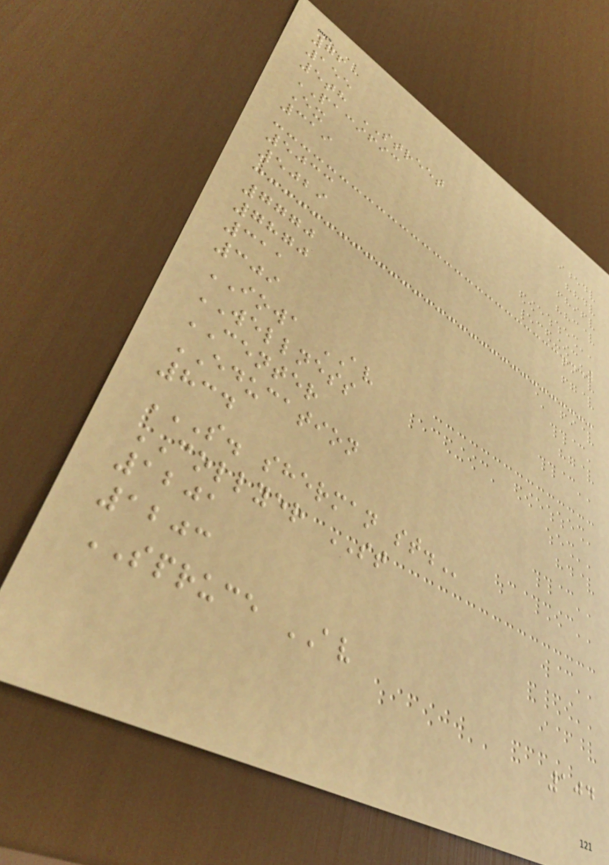76
155
5th STREET
PACIFIC
Ex
319
5033
5029
7770
7870
311
309
IOWA AV
WELLNESS
CENTER
EDUCATION
834
S. SHERMAN ST.
COLLYER ST
1201
1203
SPRUCE AV
104
